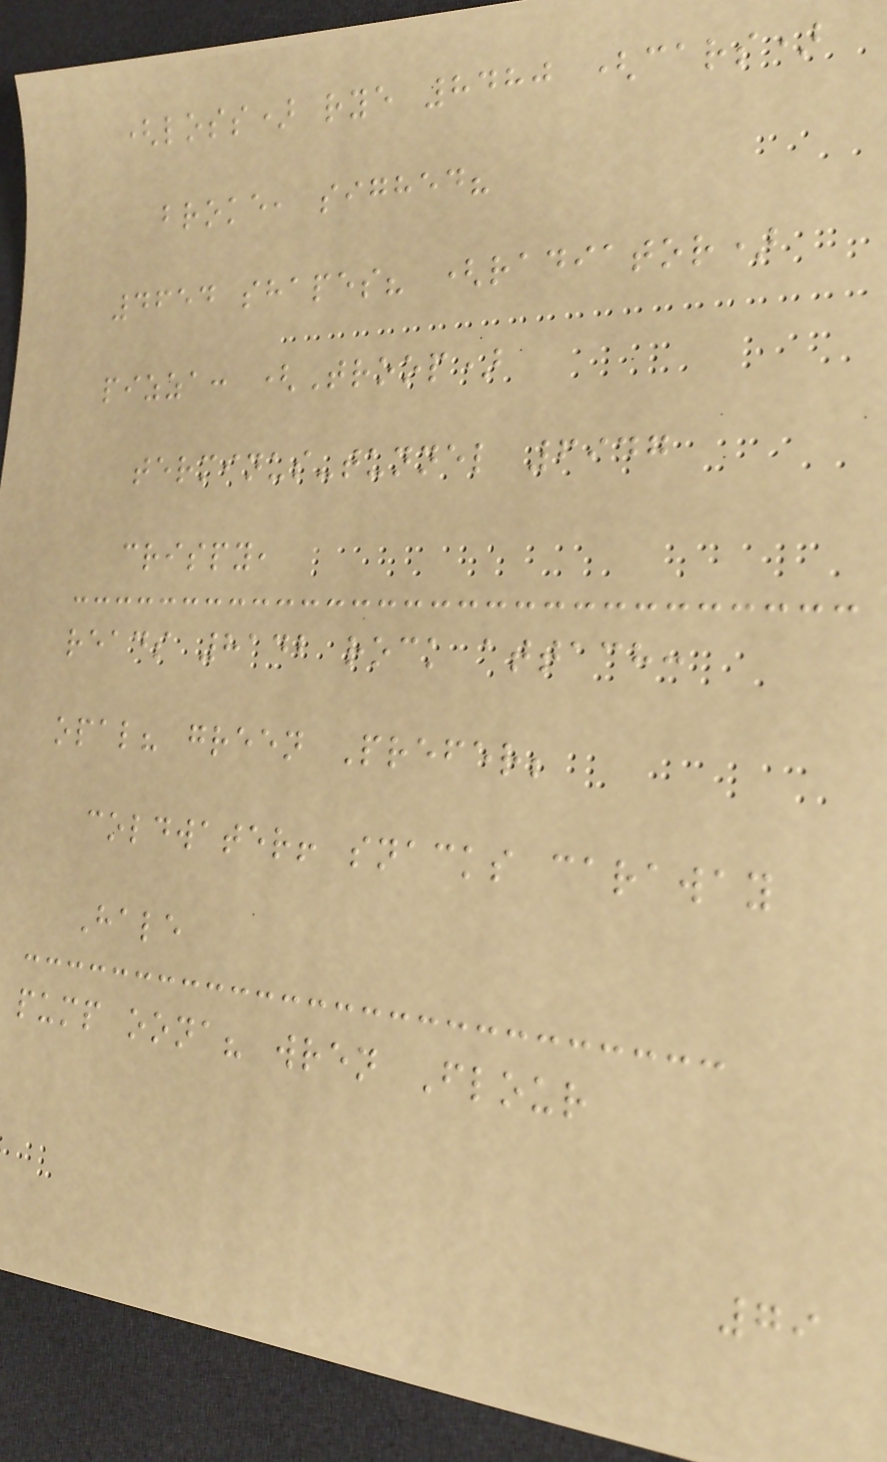(loss) rye 8480 (cars)
broke, sighed?
4654 shapes? (radiator)
pizza: (Troop)
terminus-tunnel 6947
crispy,
reads 8142 rock attach:
opal? green Prefer;
coldwater! snacks caraway
Hale
pump oona? wren Flour
79
